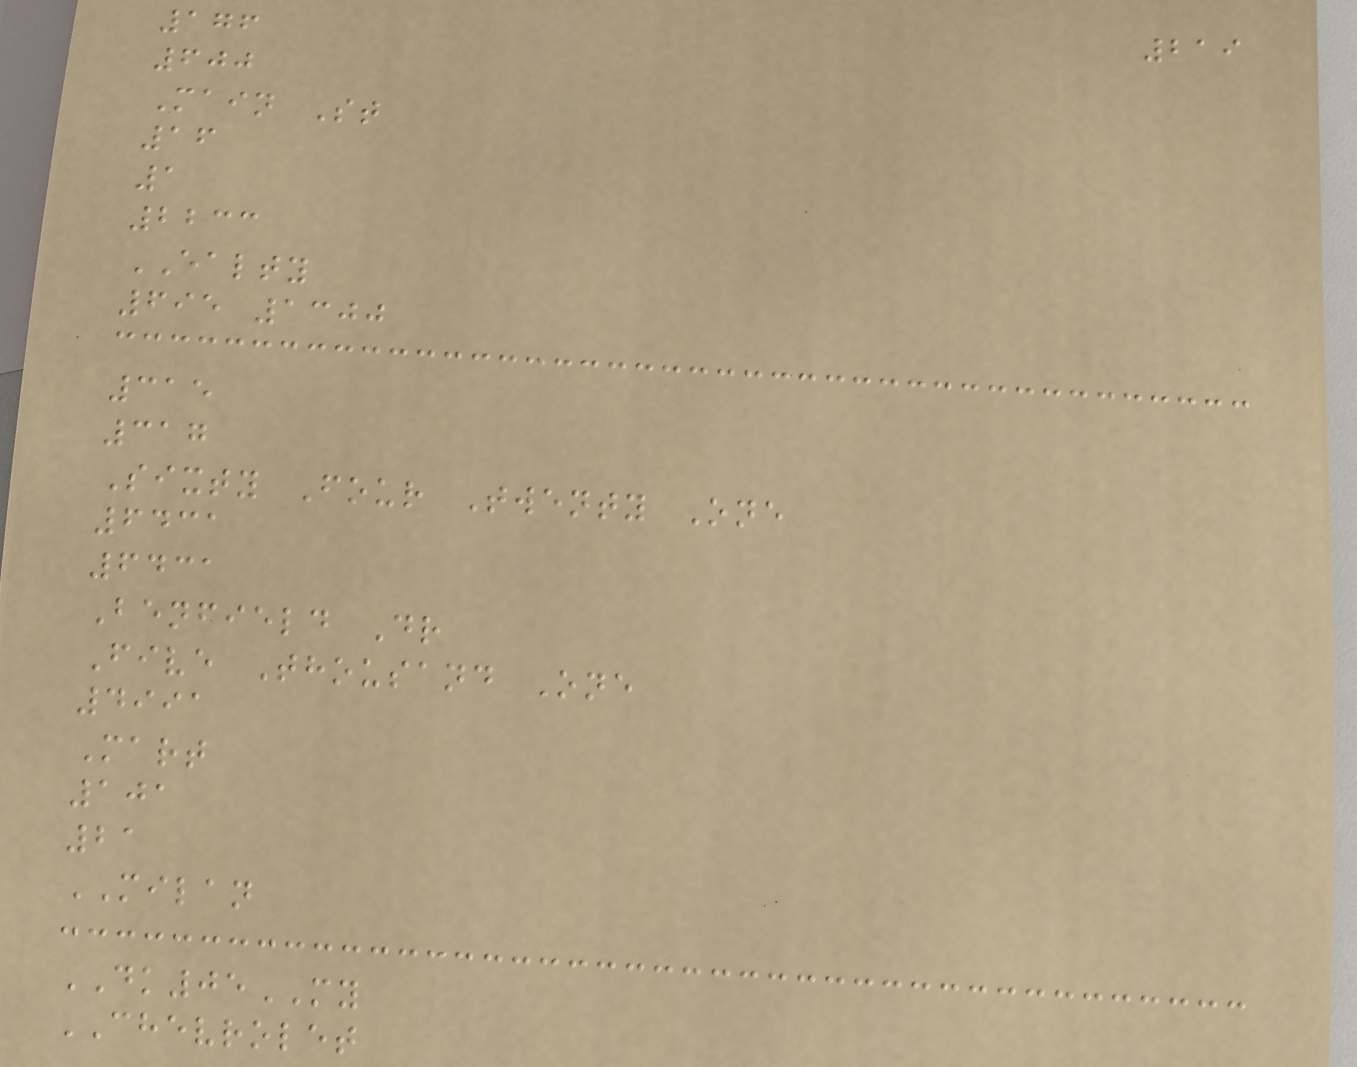219
176
600
Main St
16
1
2233
EALTY
695 1300
315
317
Sixty Four Twenty One
6431
6431
Benfield Dr
Five Thousand One
4991
Mart
101
21
MILAN
DK05MY
CHEVROLET
